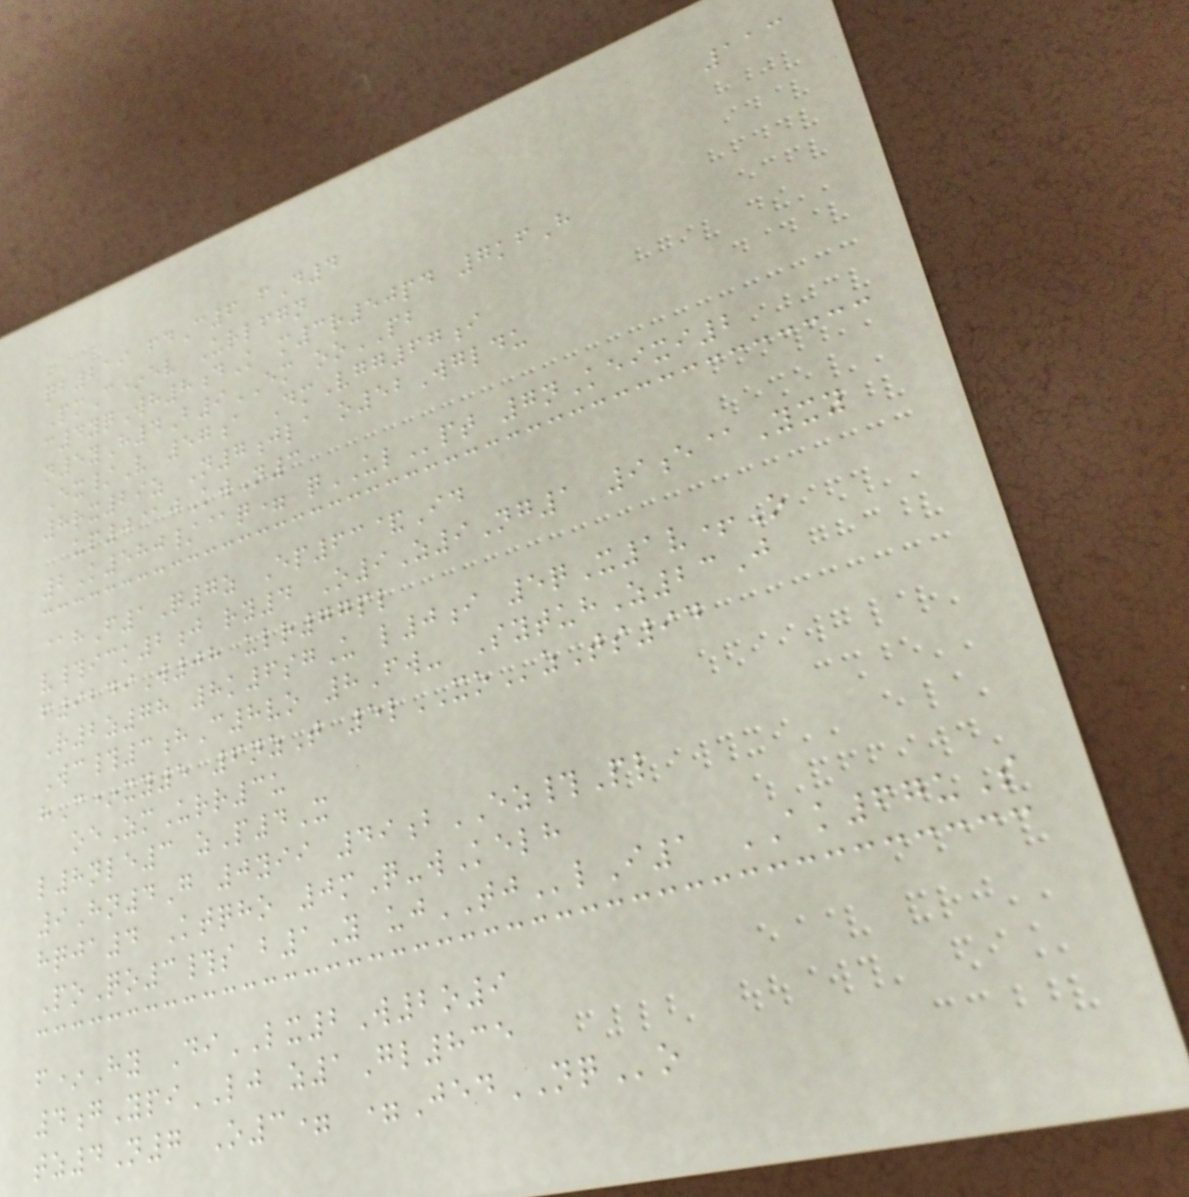113
qb219 fdC6 fD4
PmC*ev Urlfgn
c4yqWh8dK m3r50pd 7kfH
n5yH4B9EM ooPB
Ex/V 57a DmVgg67i
8rx29z N7jla o52Wgldu
up0@jKwN3
2K580/@q= qULpt 7nKeixi2
@hF1Q7z Ep63&Id
v#ick2j ry4 O9Z9Ng1 9e@Yxy
f9249W08 ulr77pl
R2z78 8k6sgU l0i 5qX1v+O
Wc#3hC8vo 8Fw- SytuhZ23J
hC*xy5 6nzT 5lXOzTs94
oeZmUrr3u
l8nle3 zP4X
9Hn4G 0yii 49bEZ#Pl
hqja4 Ktqho 0mQ-wKelh
PoQo3#s b1Y ujTJlI1 AK67uS
f*Hy DiLX2W2o9
4gYpiLJ z1Gl835
tz4N7 O3= =JedNQo
